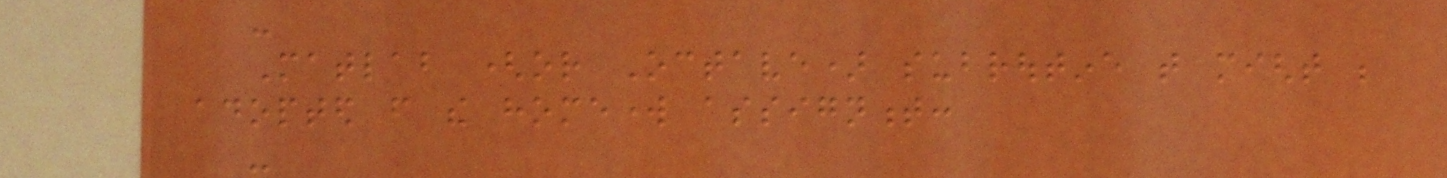-
Matlab (or Octave) subroutine that might be
adopted from the homework assignment:
-
